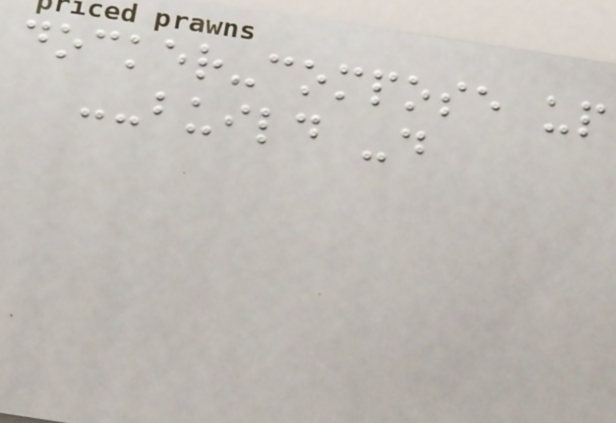docker-compose up
--build -d
